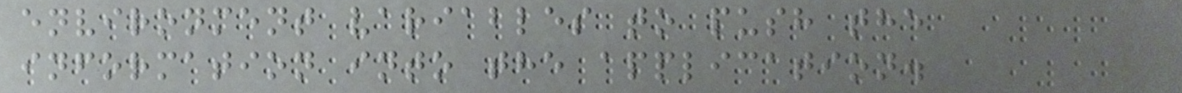environment variables to push the
information into the application.
